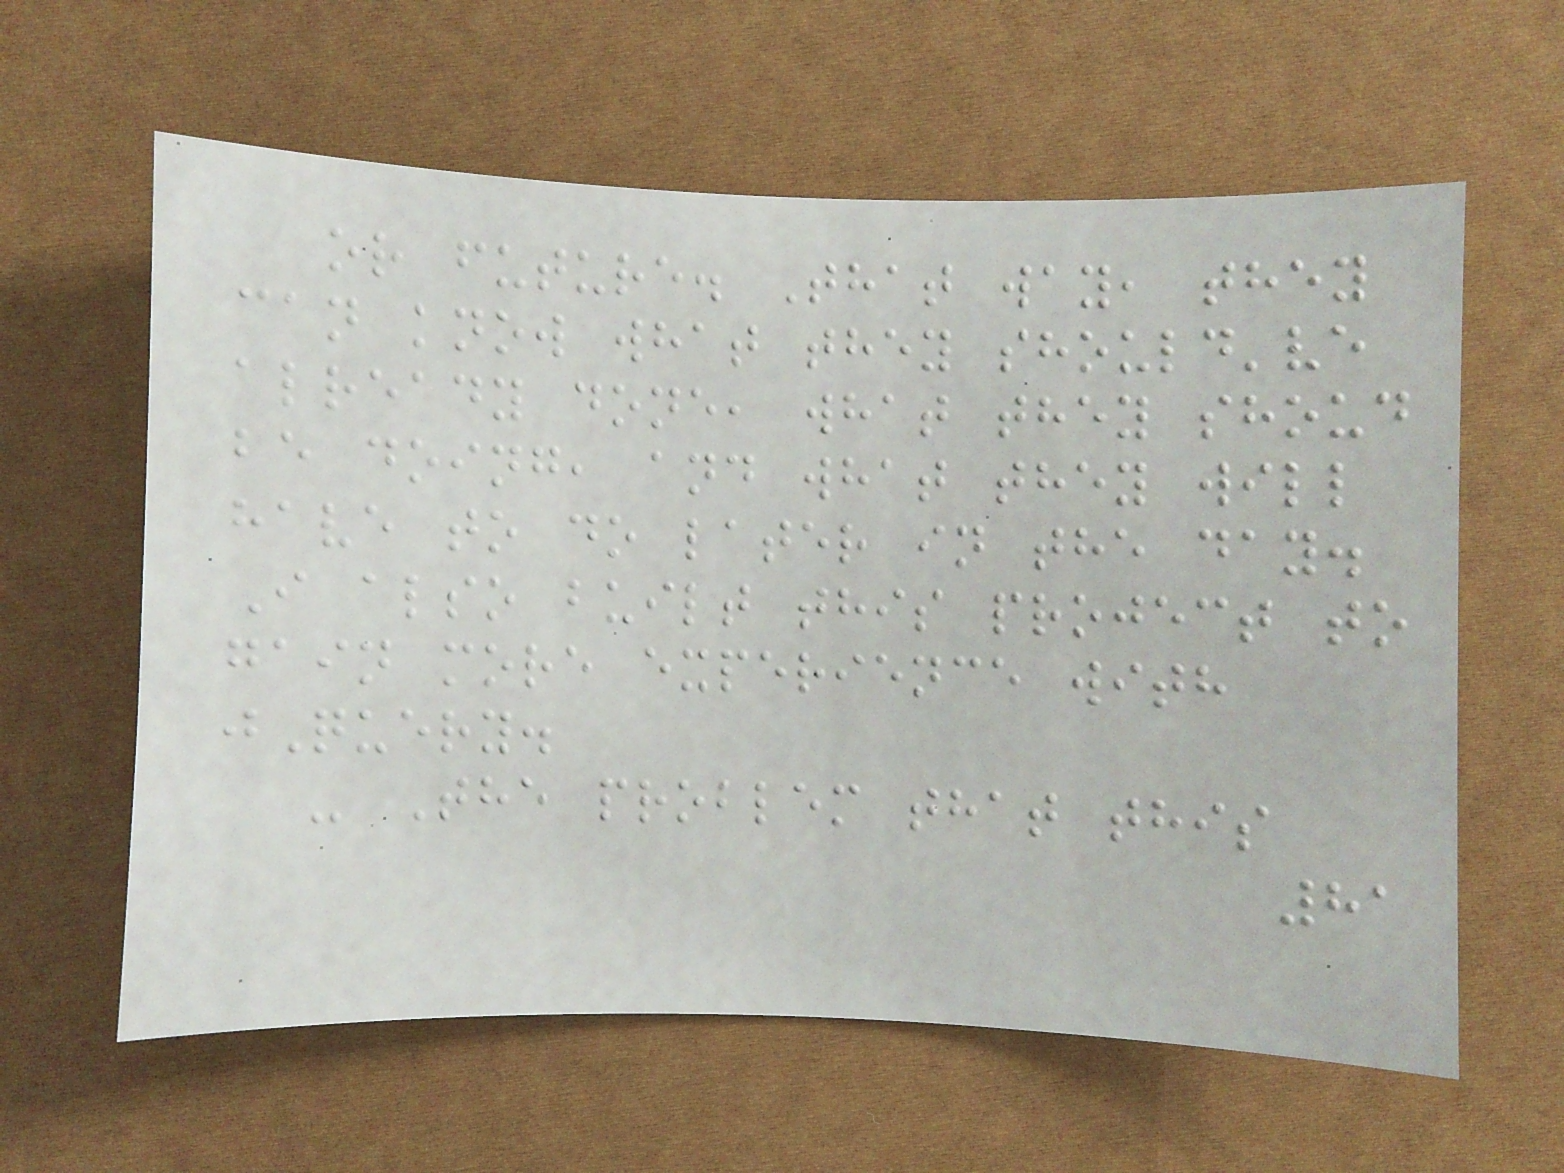or future. That way, they
can know what they should've
already done, what they shoud
be doing, and what they will
have to do later in the day.
I also built this project to
gain more experience with
jQuery.
- The problem that this
81
